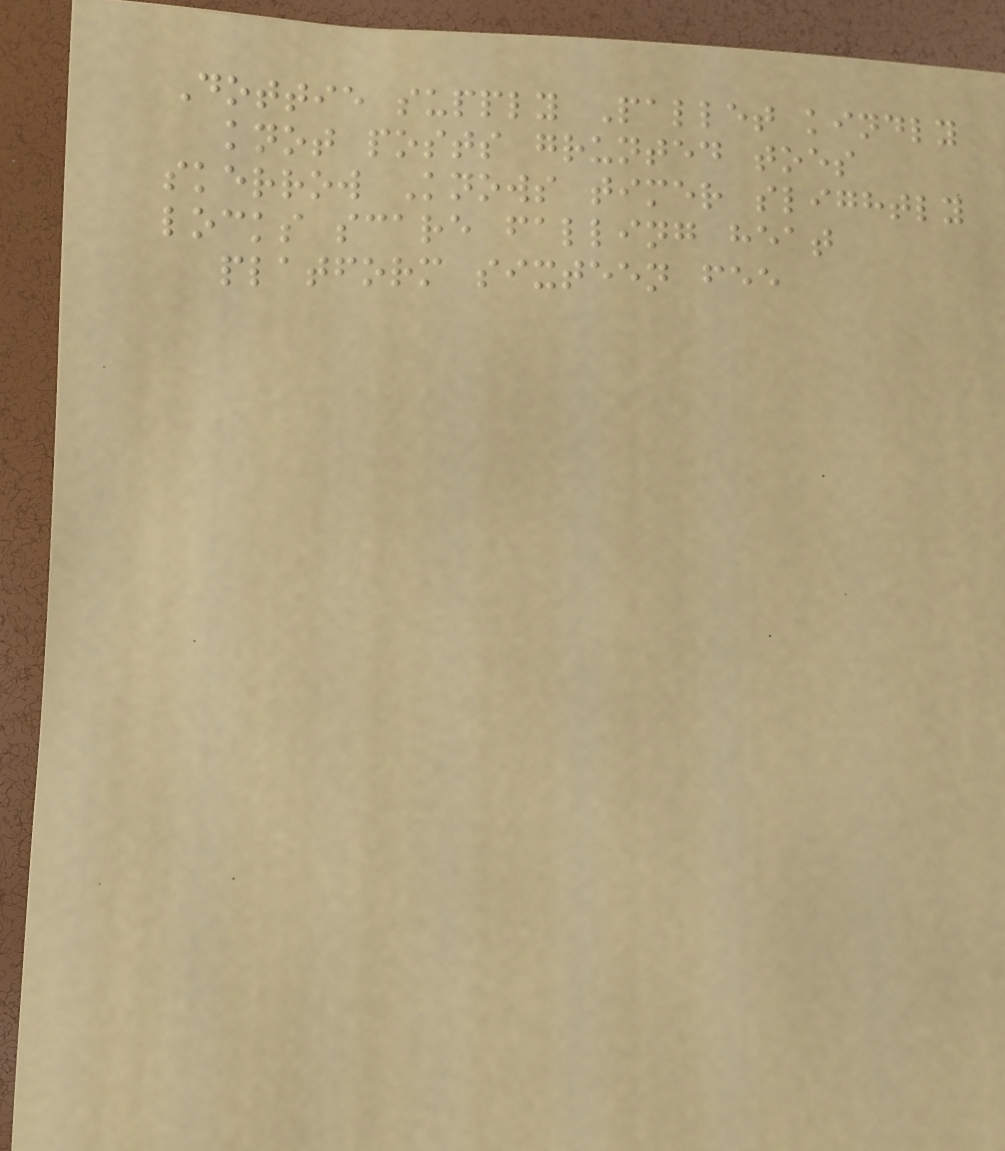Dottie supply Pallet kindly
knot posts grunted toes
skerrow Knows timer slightly
locks scare falling heat
platform sixteen fee
